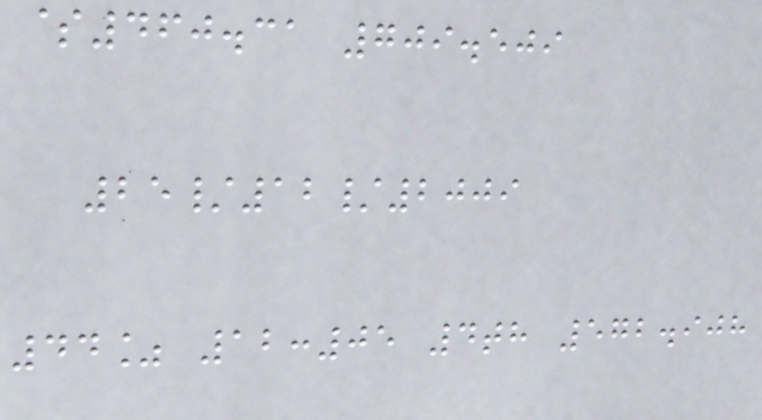$460.31 709.509
25/12/2009
44% 12:05 4th 572.908
